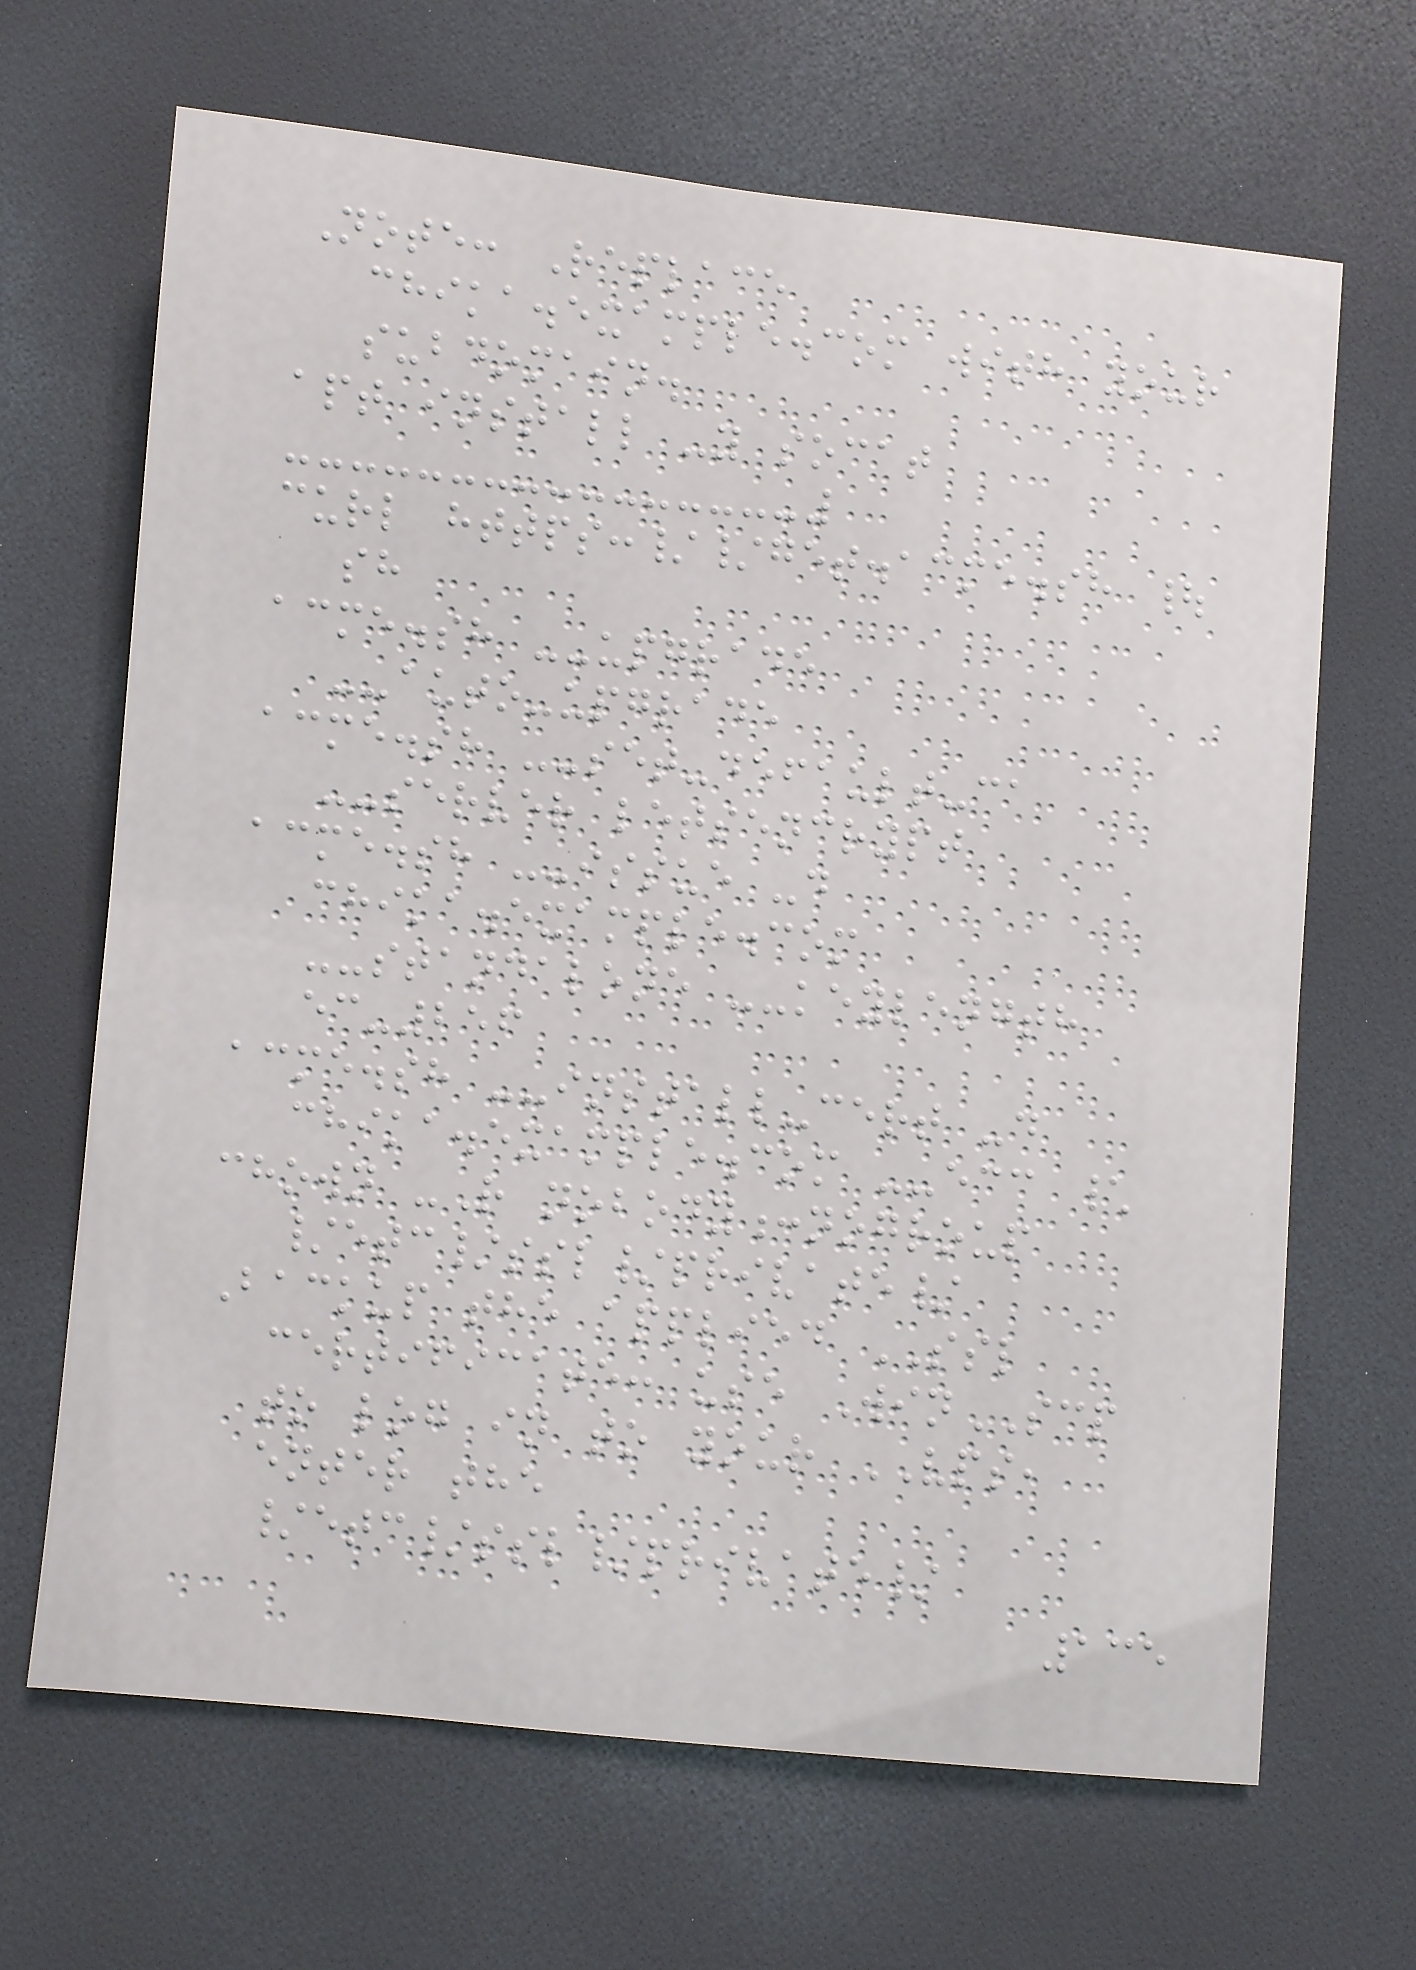Note: Replace
chika.example.com with your
subdomain.
apt install -y socat
curl https://get.acme.sh |
sh
acme.sh --upgrade
--auto-upgrade
acme.sh --set-default-ca
--server letsencrypt
acme.sh --issue -d
chika.example.com
--standalone --keylength
ec-256
acme.sh --install-cert -d
chika.example.com --ecc \
chown -R nobody:nogroup
/etc/ssl/private/
Backup the applied SSL
certificate: use WinSCP
to log in to your VPS,
enter the
/etc/ssl/private/
135
